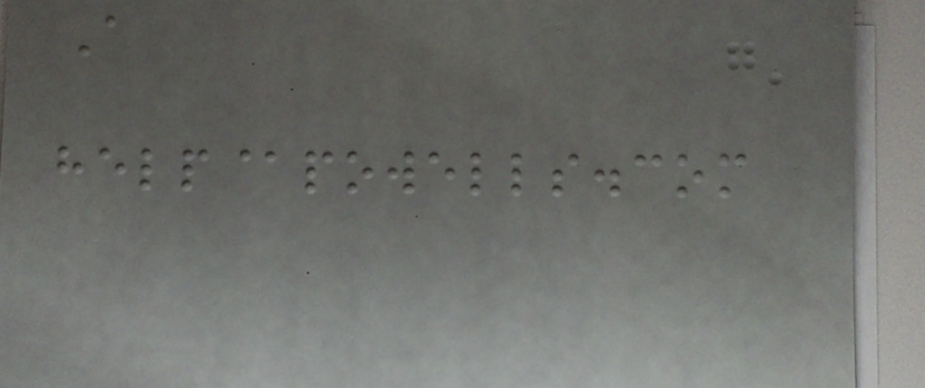A
help@powells.com
